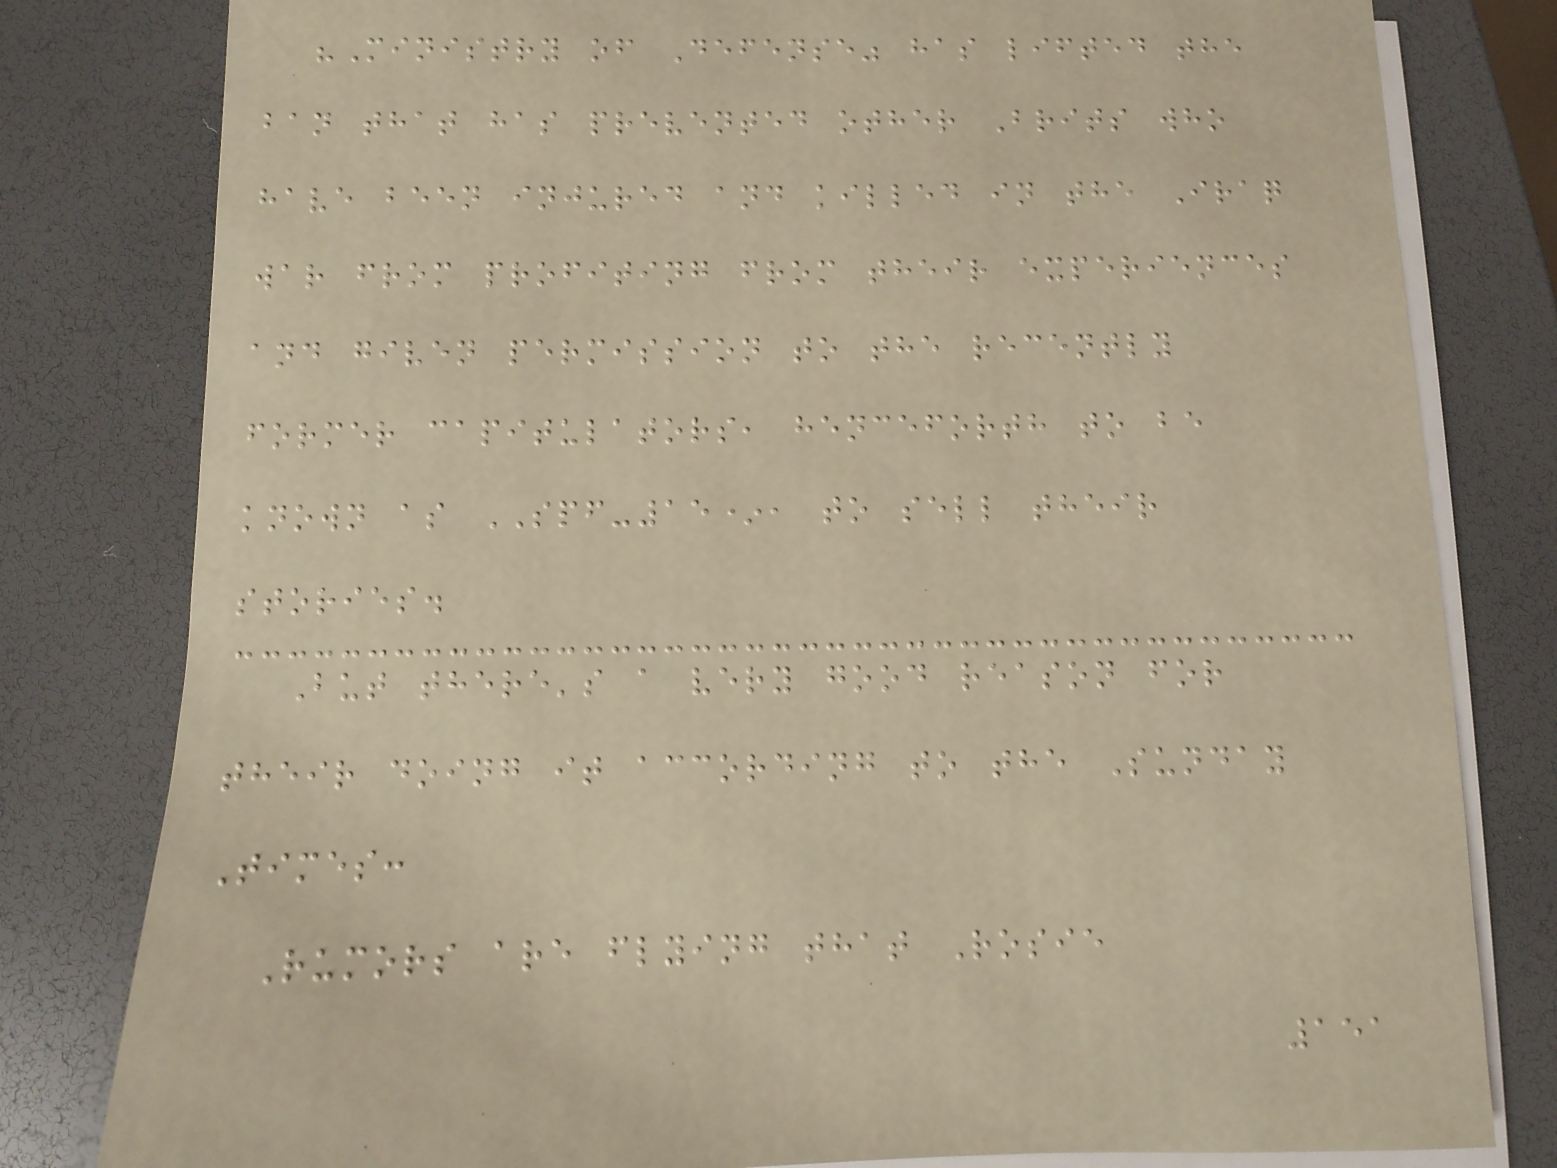"Ministry of Defense" has lifted the
ban that has prevented other Brits who
have been injured and killed in the Iraq
war from profiting from their experiences
and given permission to the recently
former capitulators, henceforth to be
known as SPF-15*, to sell their
stories.
But there's a very good reason for
their doing it according to the Sunday
Times:
Rumors are flying that Rosie
151
